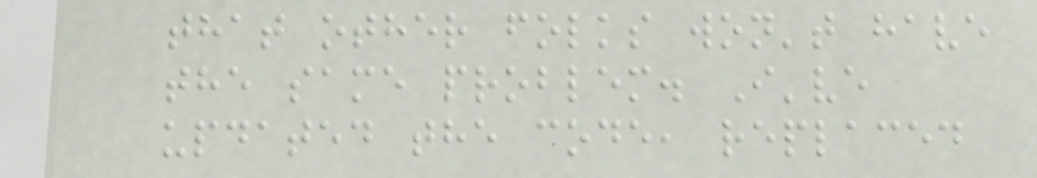that other folks won't have
the same problem. I've
updated the code, replaced
